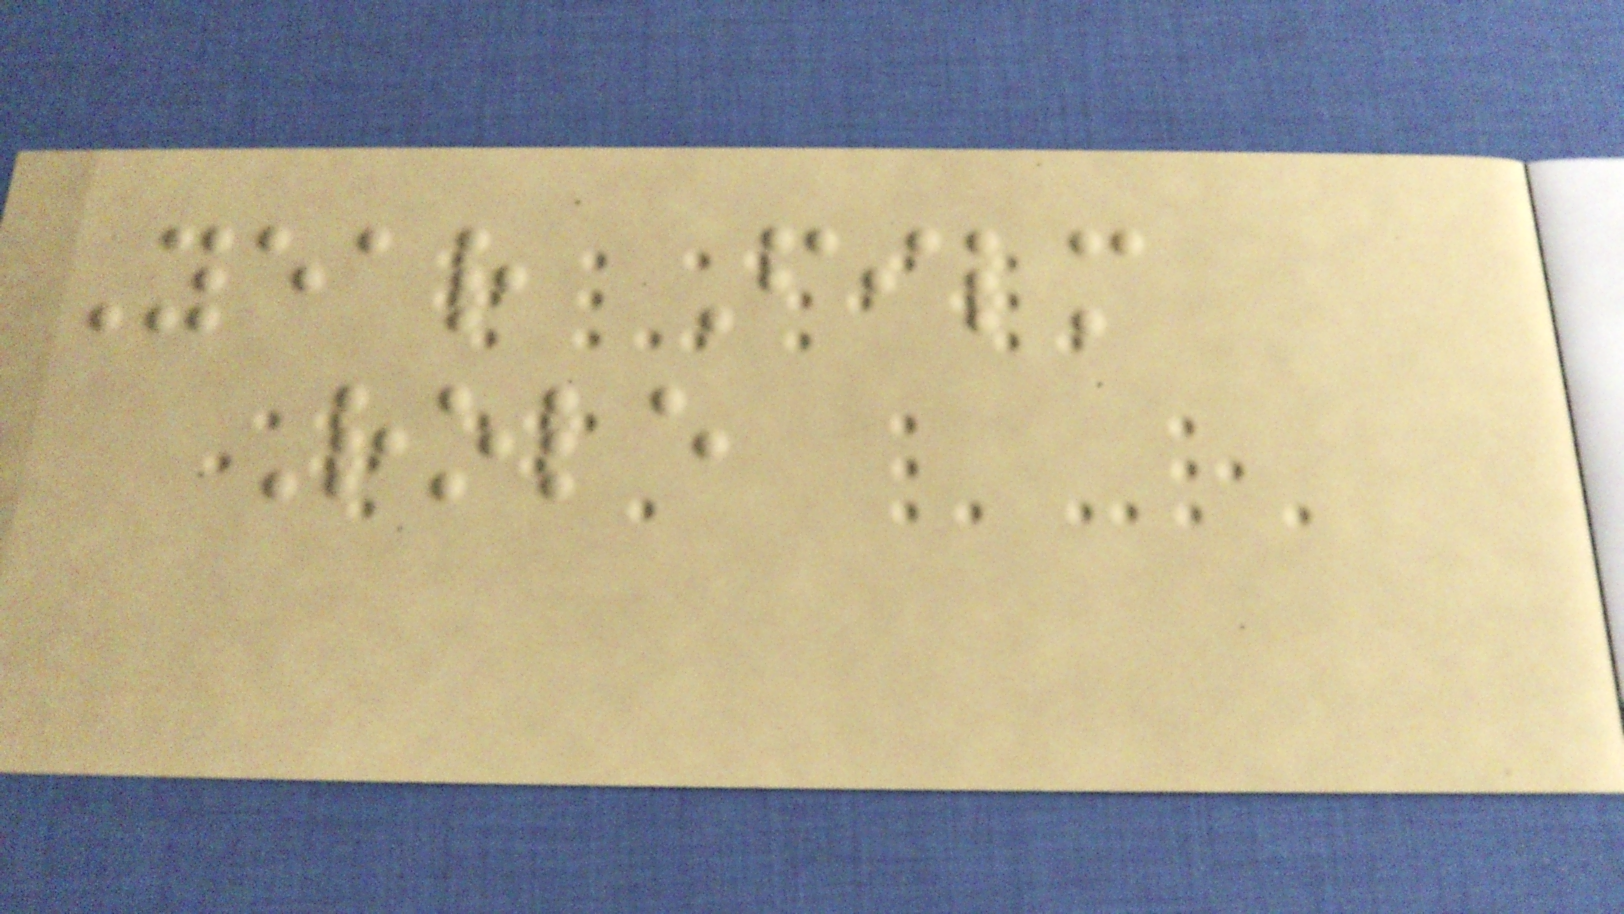Year Film
Role
